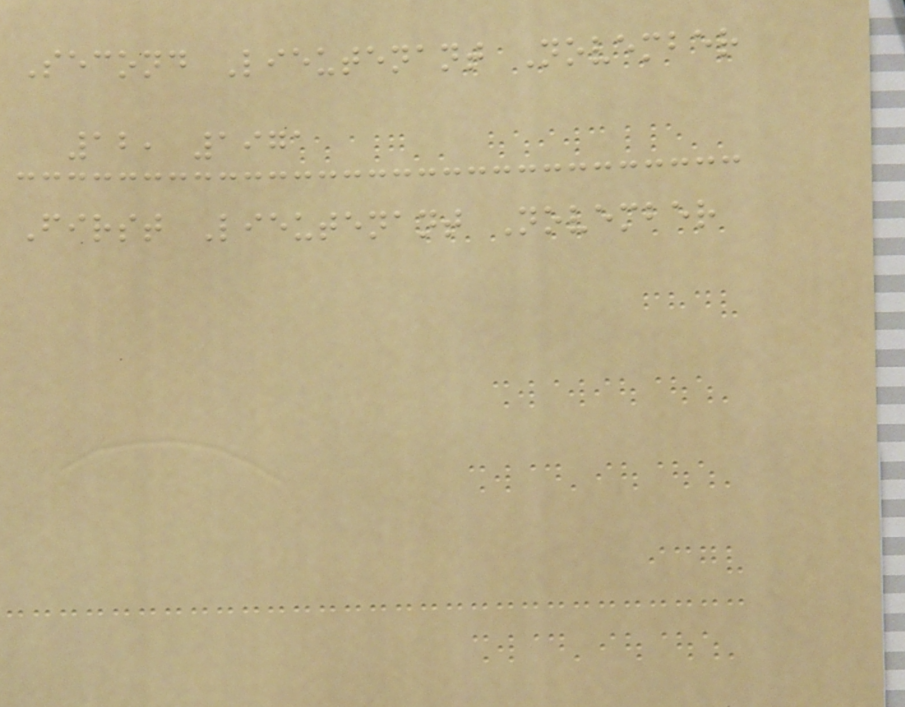Second Lieutenant November
12, 1971
First Lieutenant November
